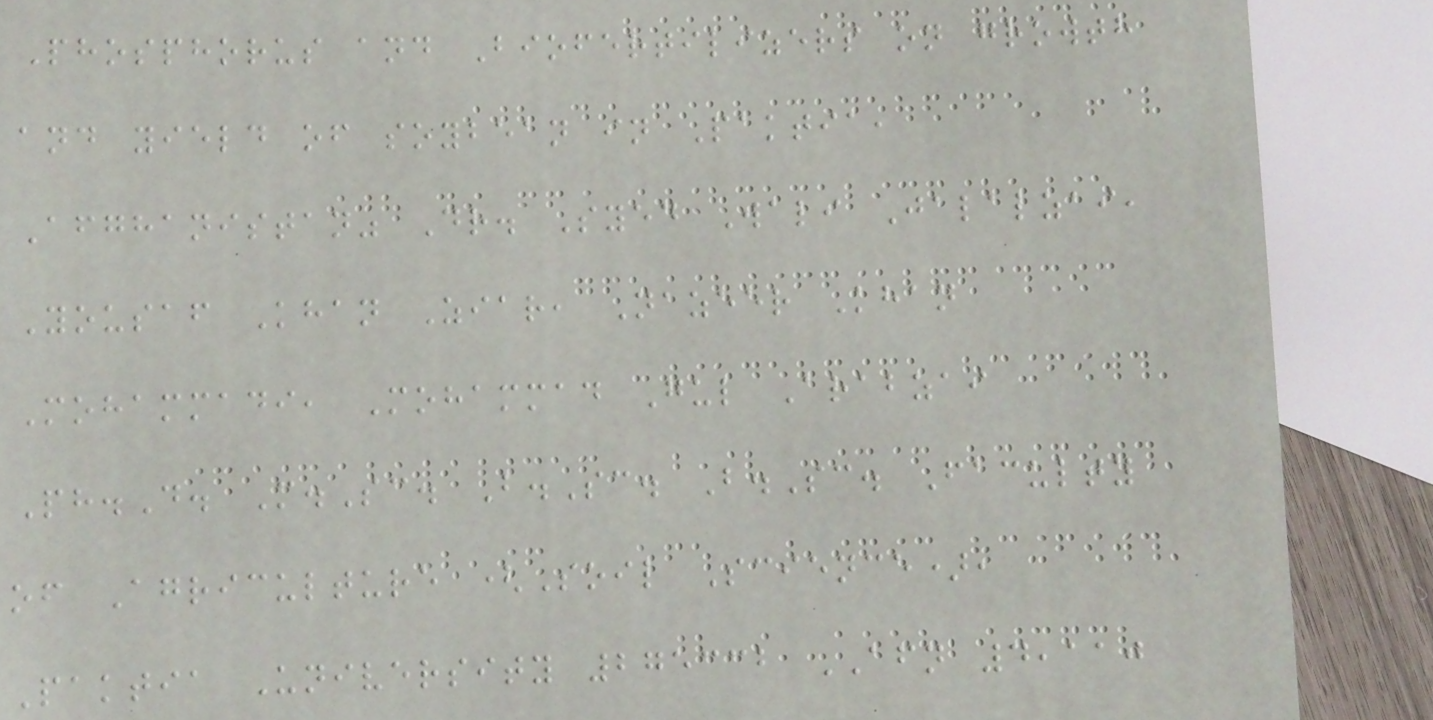Phosphorus and Biofertilizers on growth
and yield of soybean in Paktia,
Afghanistan" Dr. Syed Wali Jalalzai,
Yousaf Khan Ziar, Nazeer Khan
Mohammadi, Mohammad Gul Arabzai
Ph.D. M.Sc. B.Sc. B.Sc. Faculty
of Agriculture (Soil Science),
Paktia University 275332 AFN 4,110
